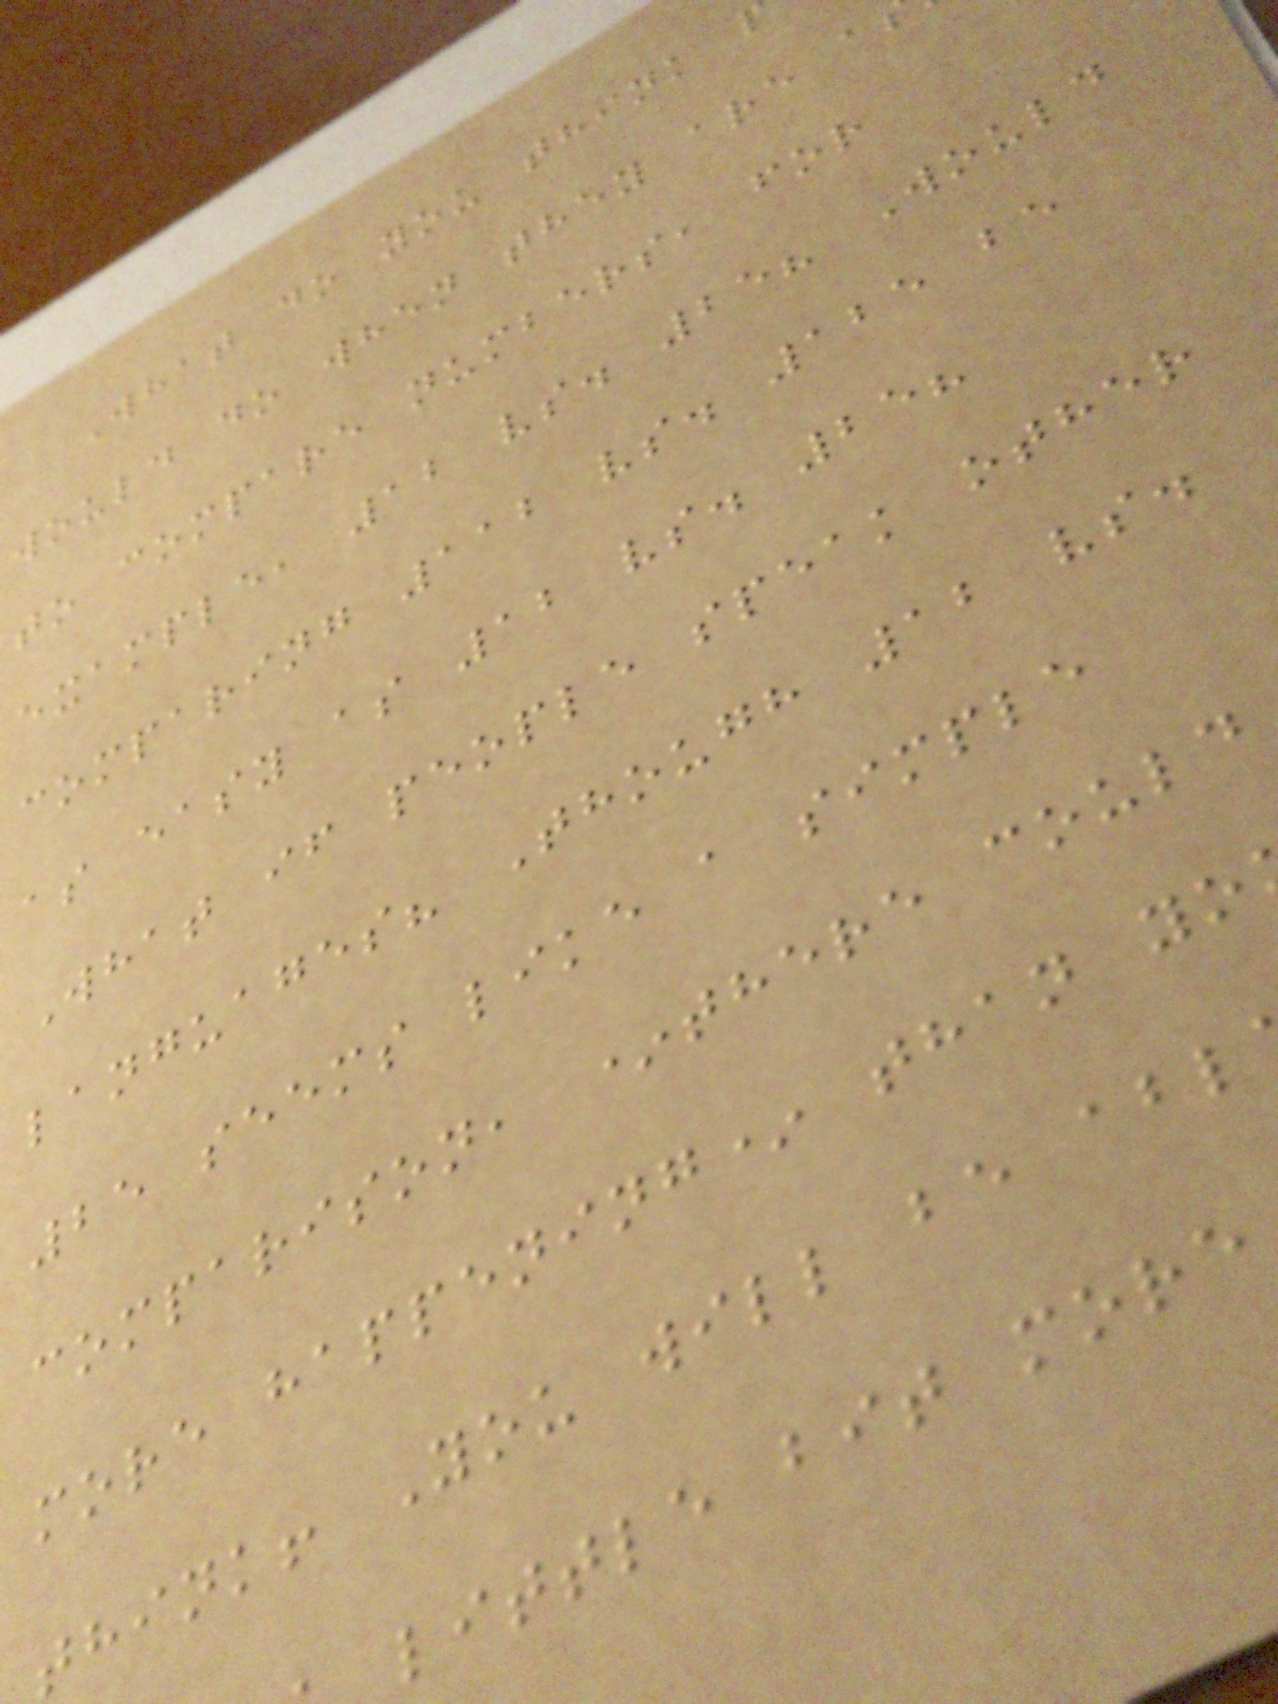What do you think
would do when they are a
to compare numbers, for
example, 12 vs. 25? Would
comparing 112 vs. 125 be
as easy as 12 vs. 25?
What if people speak other
languages? Though 12 vs.
25 seems like a simple
comparison, *there could
more happening* than yo
think! You will be abl
little bit more
